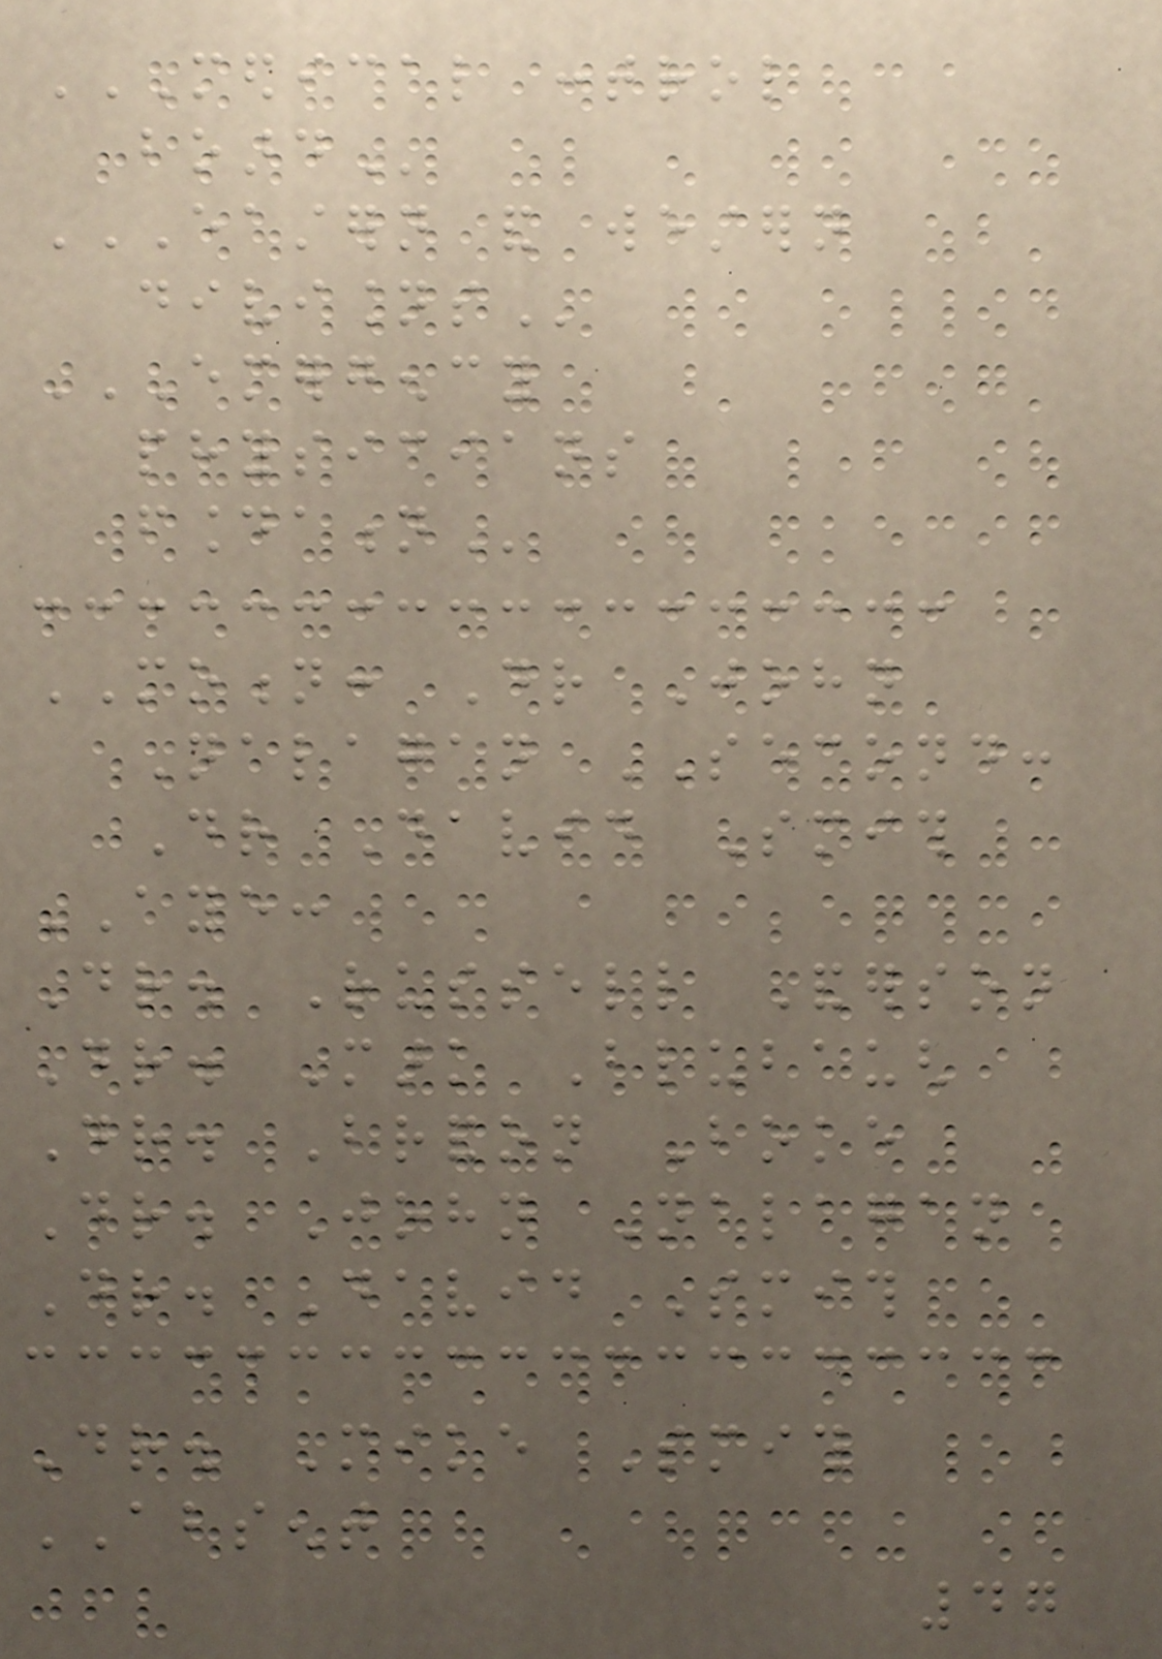MEDICAL CONTROL
BOARD
EASTERN AND WESTERN
DIVISIONS
EMERGENCY
PHYSICIANS
FOUNDATION
MOTION: Dr John
Nalagan SECOND:
Dr David Smith
AYE:
Dr. Russell Anderson
Dr. Mark Blubaugh
Dr. Brandon Boke
Dr. John Nalagan
Dr. David Smith
Dr. Mike Smith
ABSENT
47
